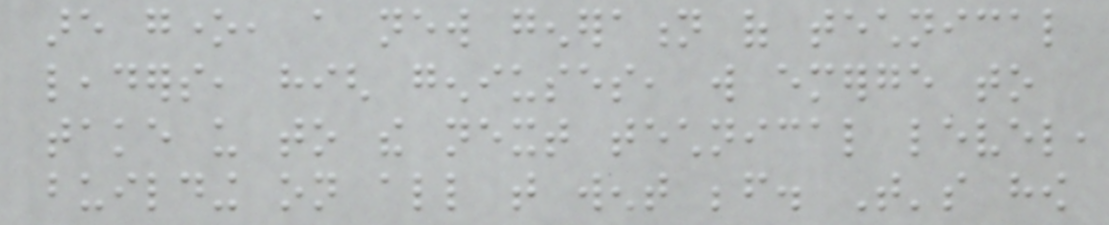are gone, a new generation of technical
leaders, high geniuses, will emerge to
take us to the next technical level,
building on all that went before. That's how
